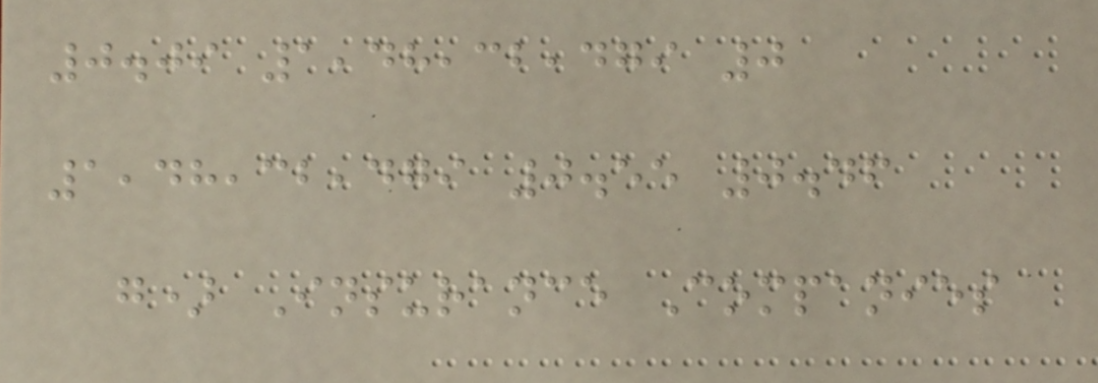0.09 1,48,32,479 0
1,48,32,479 0.55 0.46
g) Insurance Companies
